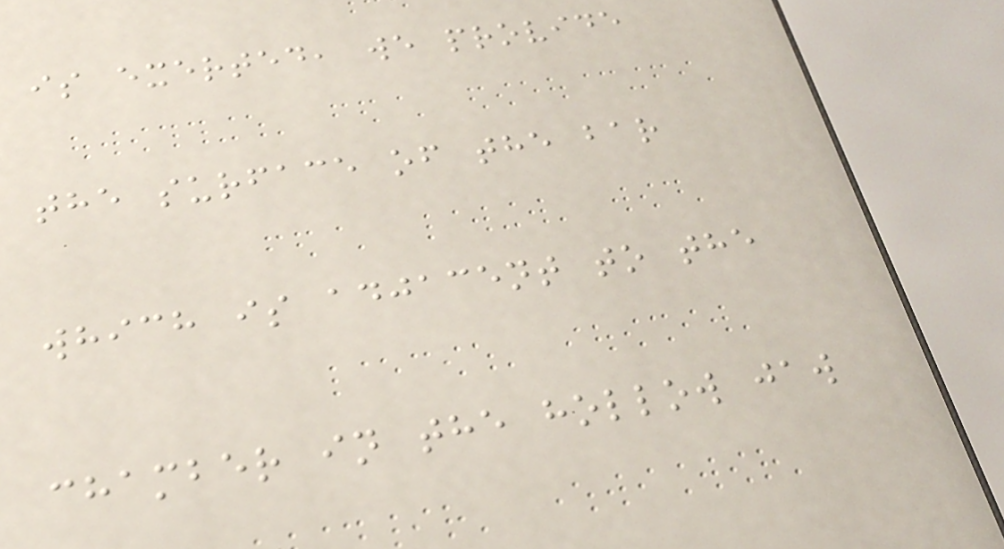is exerted, we provide
the surface of the bar
which is adjacent to the
chamber in the hollow jaw
